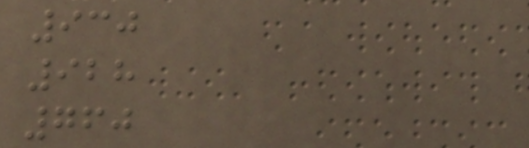930
928
760
